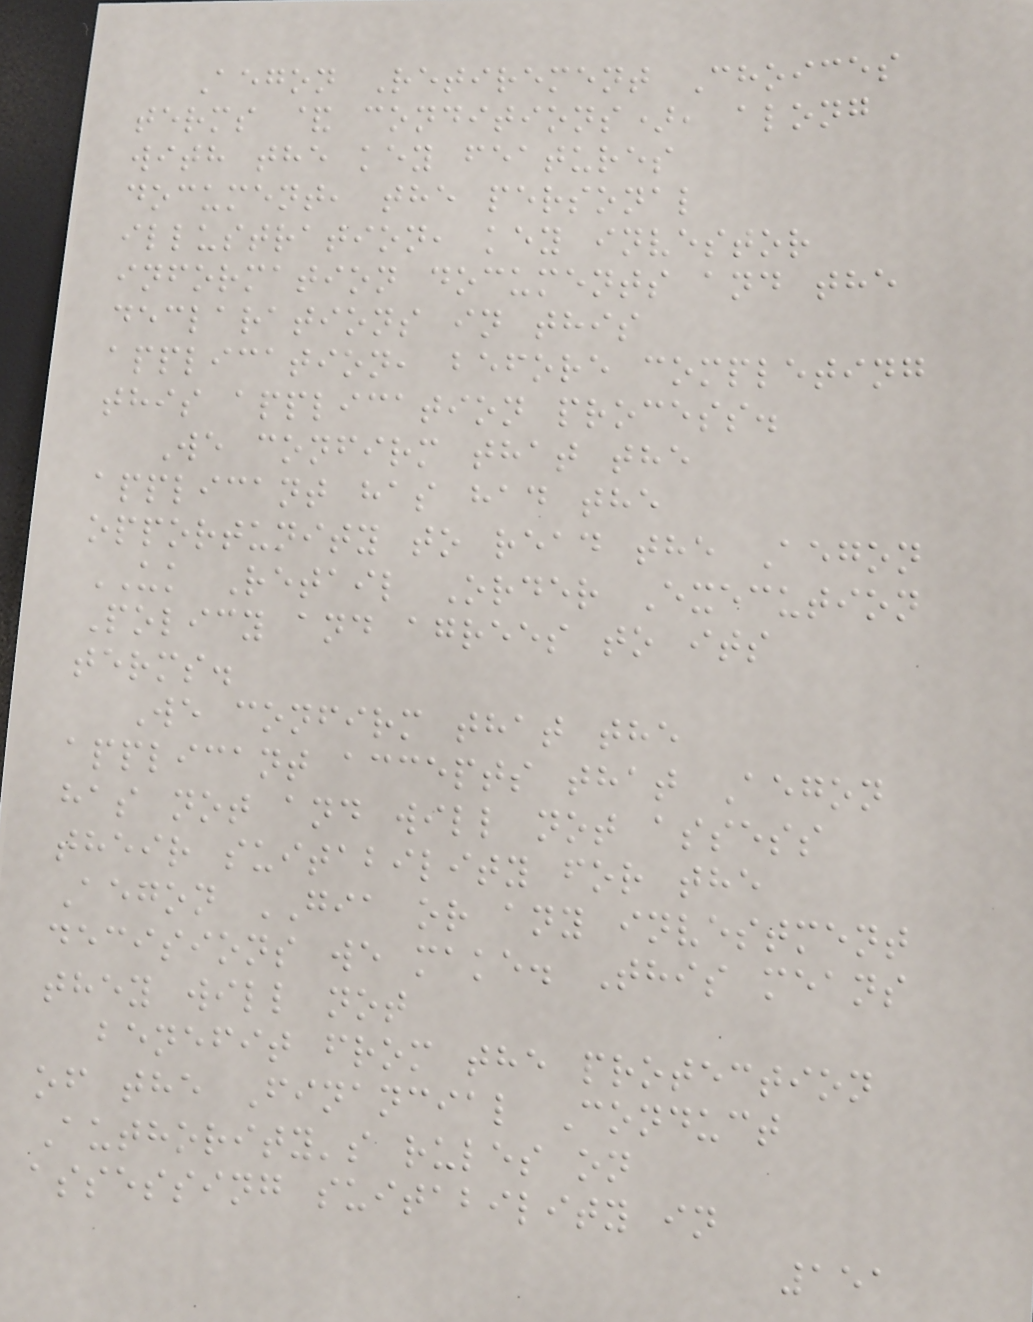Aegon Retirement Choices
terms & conditions), along
with the key features
document, the personal
illustration, key investor
information documents and the
declarations in this
application, before completing
this application process.
We confirm that the
applicant has had the
opportunity to read the Aegon
UK Retail Order Execution
Policy and agrees to its
terms.
We confirm that the
applicant accepts that Aegon
has not and will not assess
their suitability for the
Aegon GIA or any investment
decisions we make. This means
they will not
benefit from the protection
of the Financial Conduct
Authority's rules on
assessing suitability in
151
